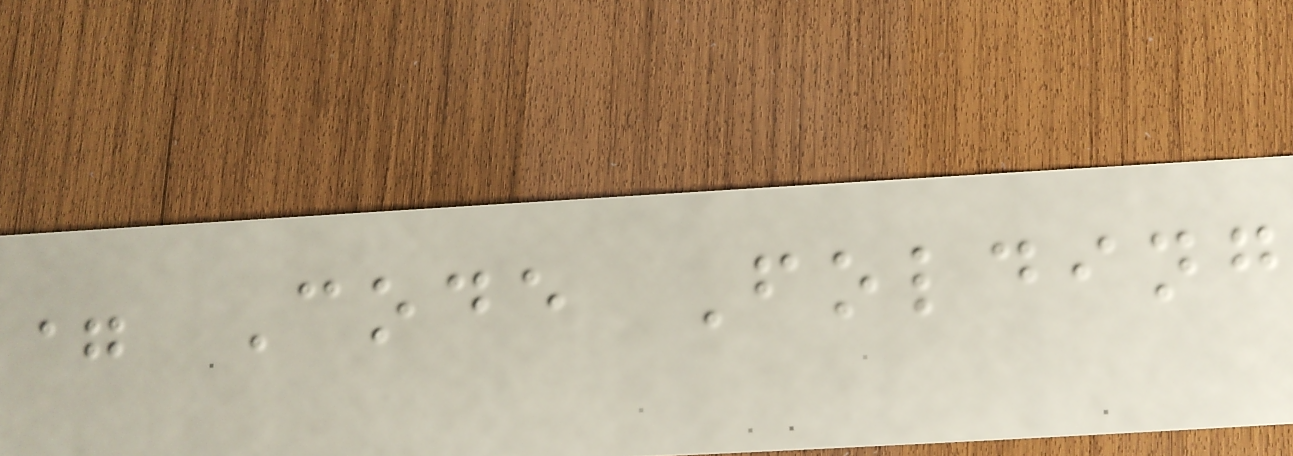= Code Folding
